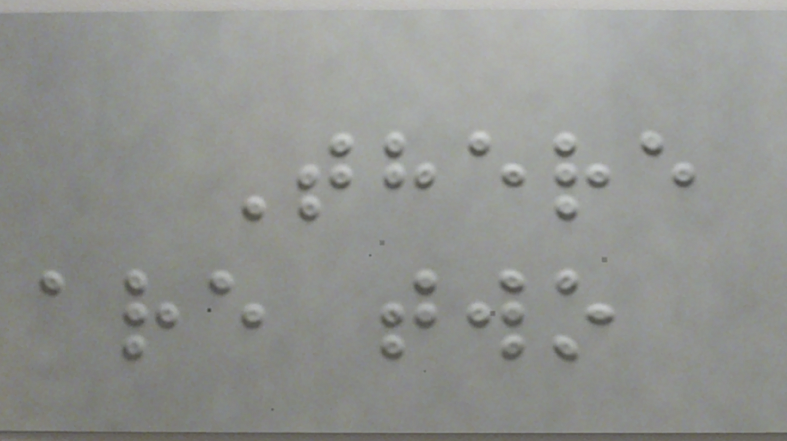There
are two
